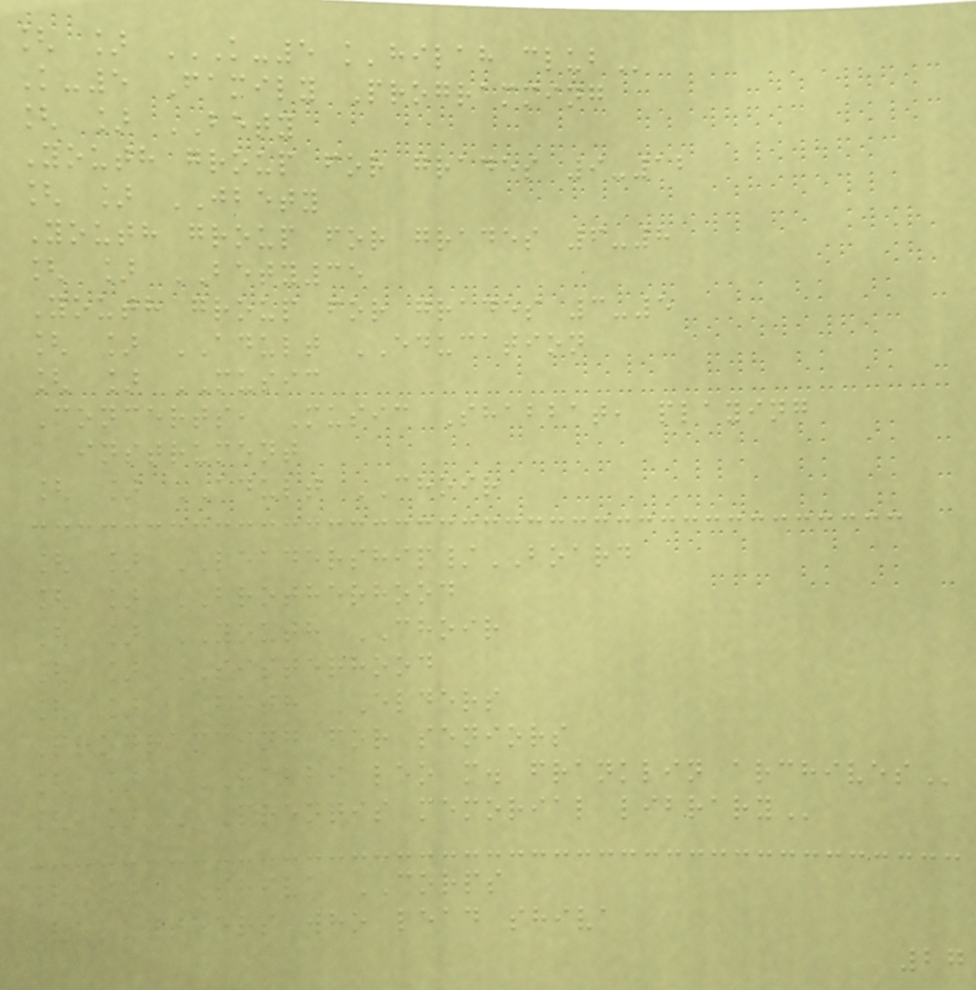[ ] K-5 K'HILAH CLUB
K-5 Family Programming
[ ] BETY
Youth group for grades 9-12
[ ] JBETY
Youth group for grades 6-8
[ ] BETY35
Youth group for grades 3-5
[ ] ADULT EDUCATION
[ ] MUSIC
Concerts, Music Shabbat, playing
instrument
[ ] ADULT CHOIR
[ ] LEADERSHIP/BOARD
[ ] BROTHERHOOD
[ ] YOUTH CHOIR
[ ] SISTERHOOD
[ ] BETH ELDERS
Programming for seniors
[ ] RABBI LEO M. FRANKLIN ARCHIVES
[ ] PRENTIS MEMORIAL LIBRARY
[ ] SHIVA CORPS
Volunteers who lead shiva
27
